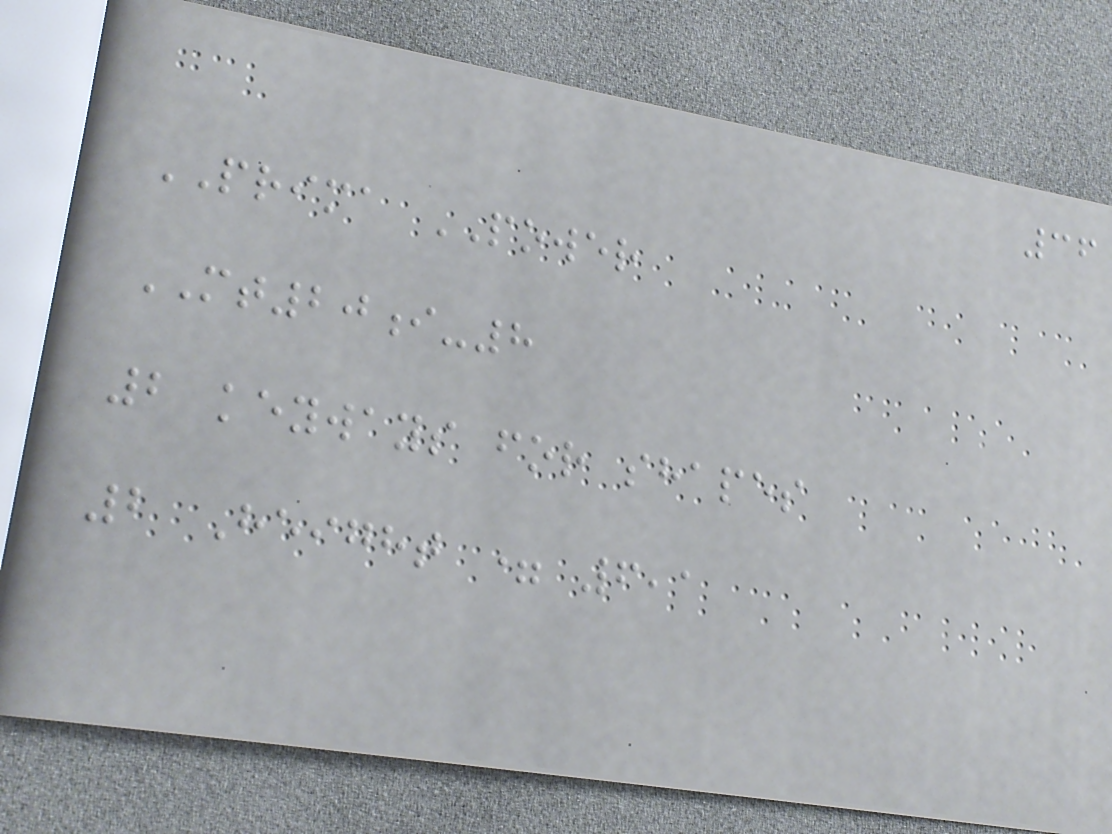36
PRIMA POWER
MT20i-8
2 keyways for shapes
2 Height = 6,1
